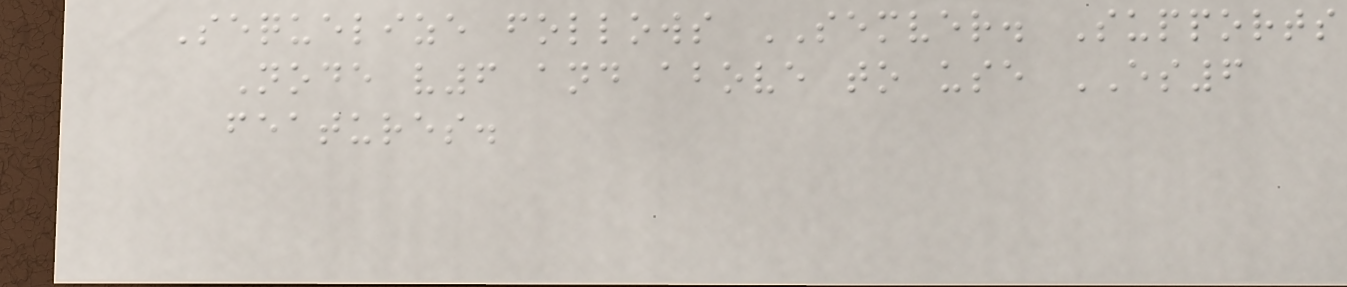Sequelize follows SEMVER. Supports
Node v6 and above to use ES6
features.
